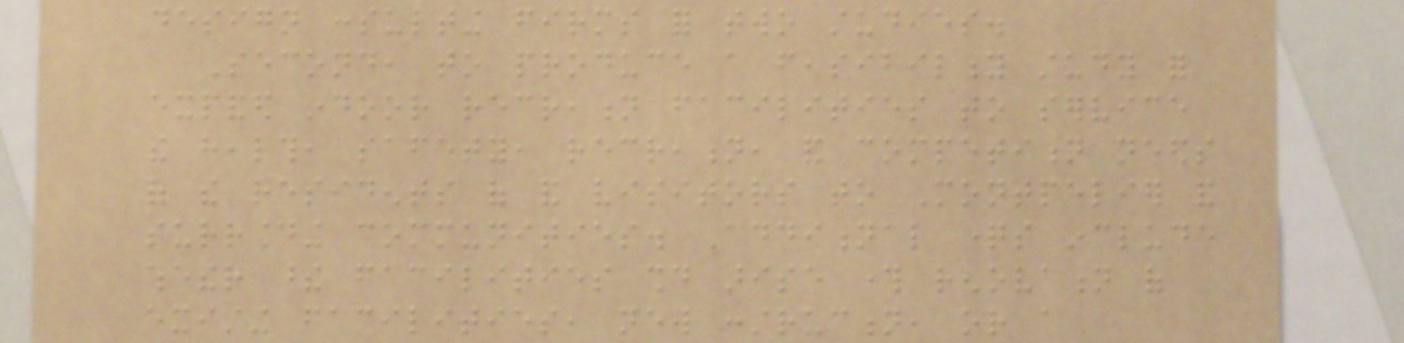design consulting firms for two studies.
Second, to produce a feasibility study for
expanded indoor recreation facilities to service
the health, safety, recreation, and competition needs
of the residents of and visitors to Montpelier and
surrounding communities. Additional questions include
whether these facilities should arise through renovation of
existing facilities, new construction, or a
